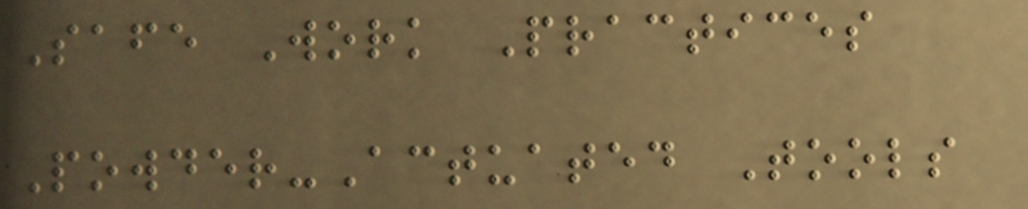Safe Work Practices
Powder-Actuated Tools
